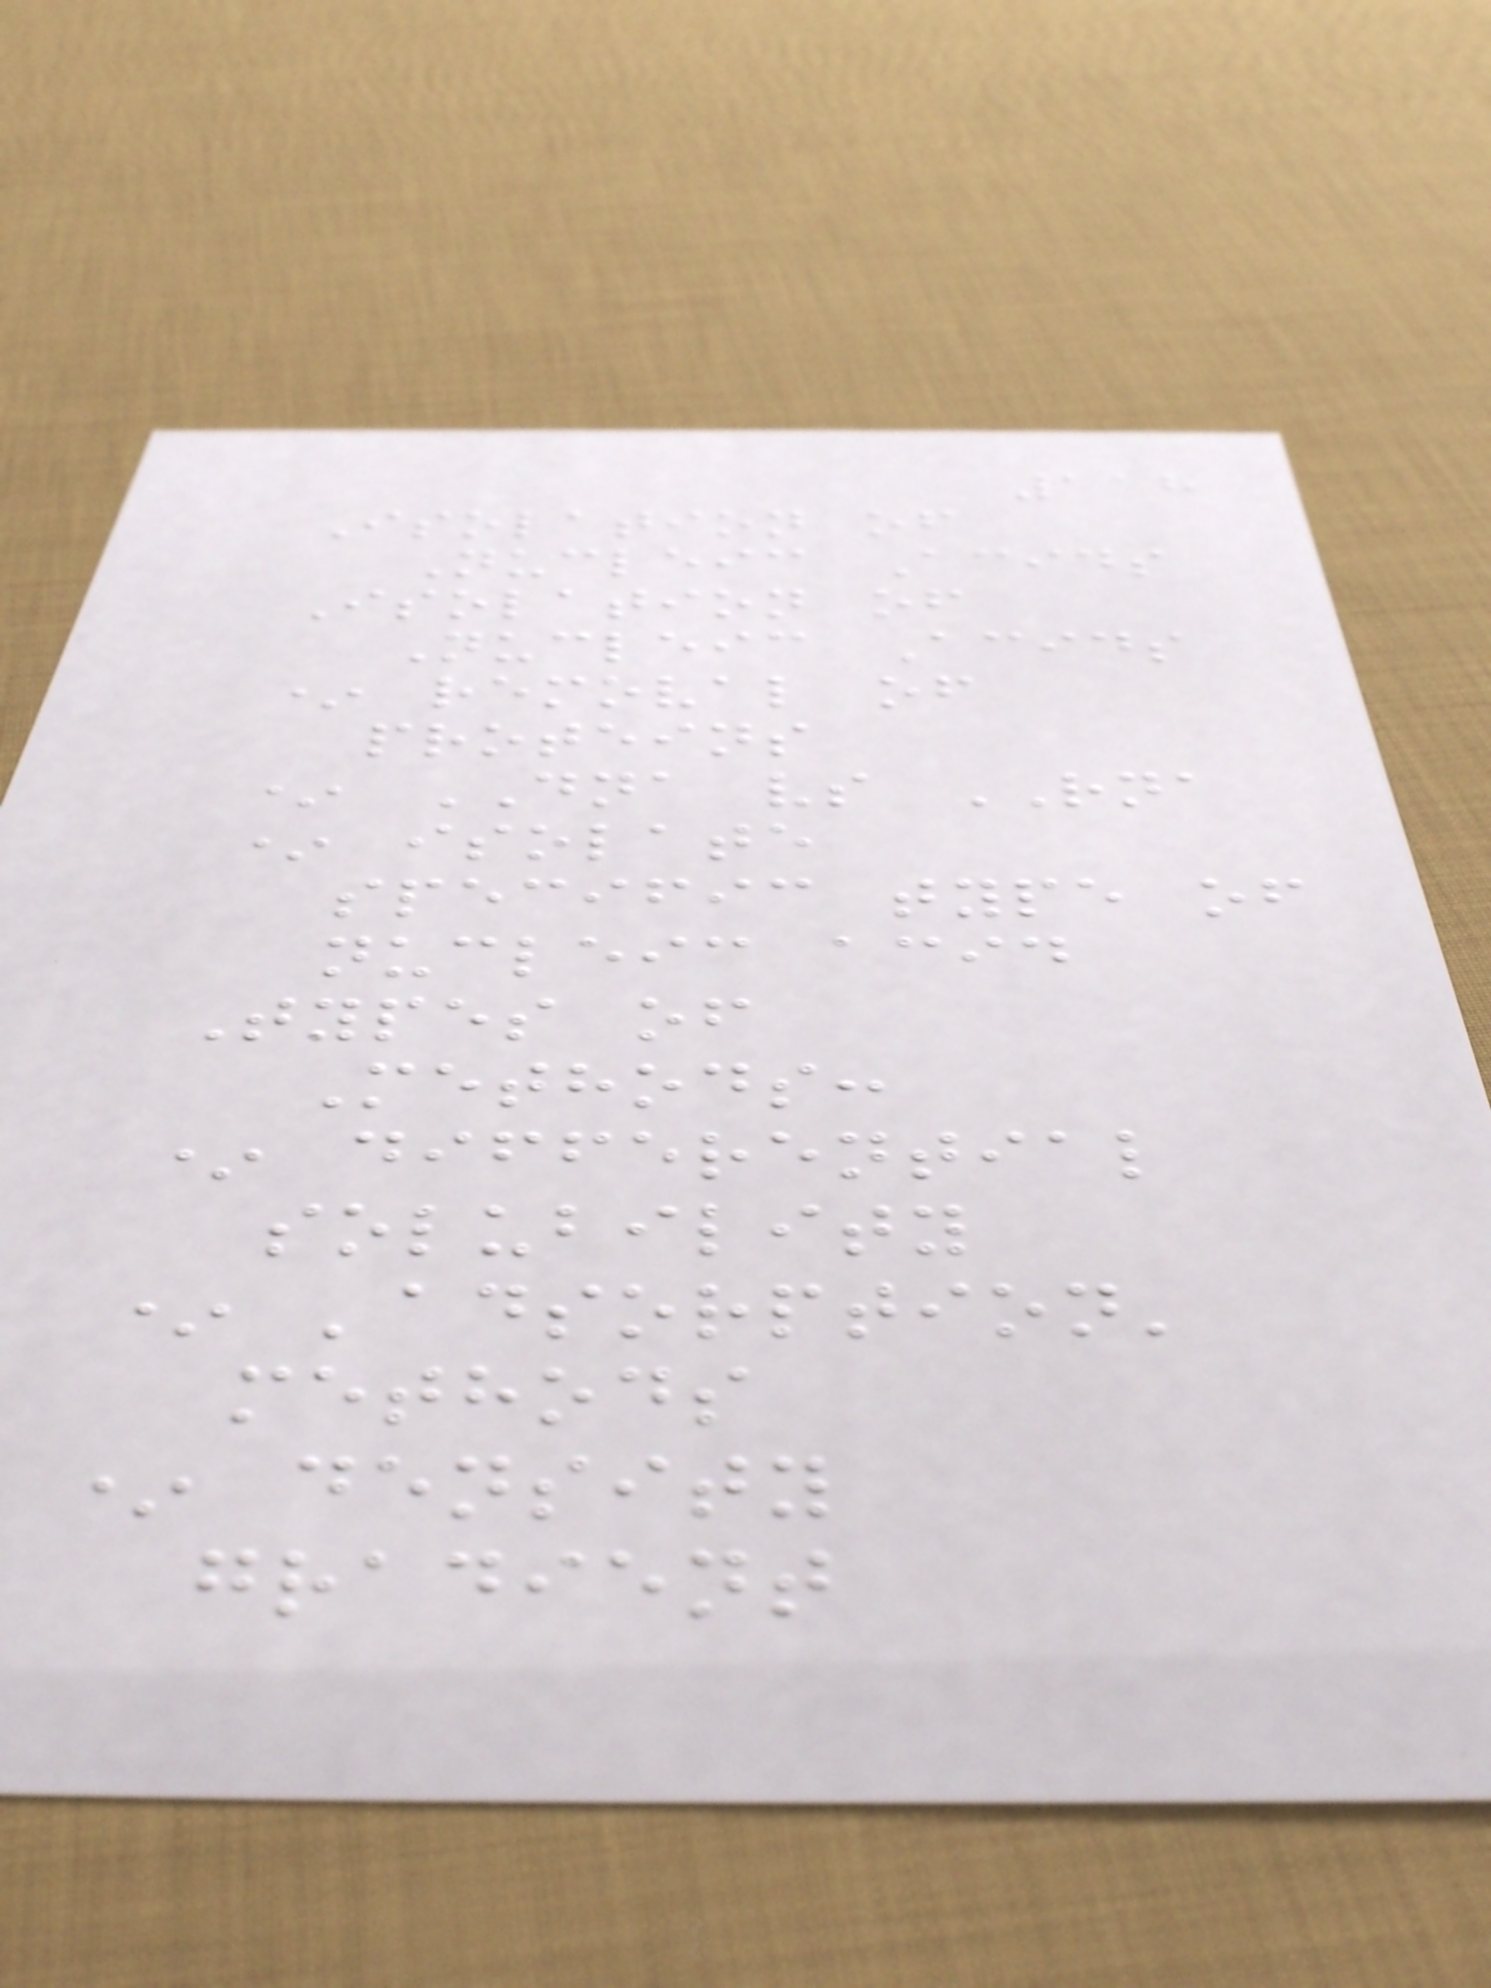118
Isolation of
Nucleic Acids
Isolation of
Nucleic Acids
* removal of
proteins
* DNA vs RNA
* isolate
specific type of
nucleic acid
Types of
Methods:
* differential
solubility
* 'adsorption'
methods
* density
gradient
